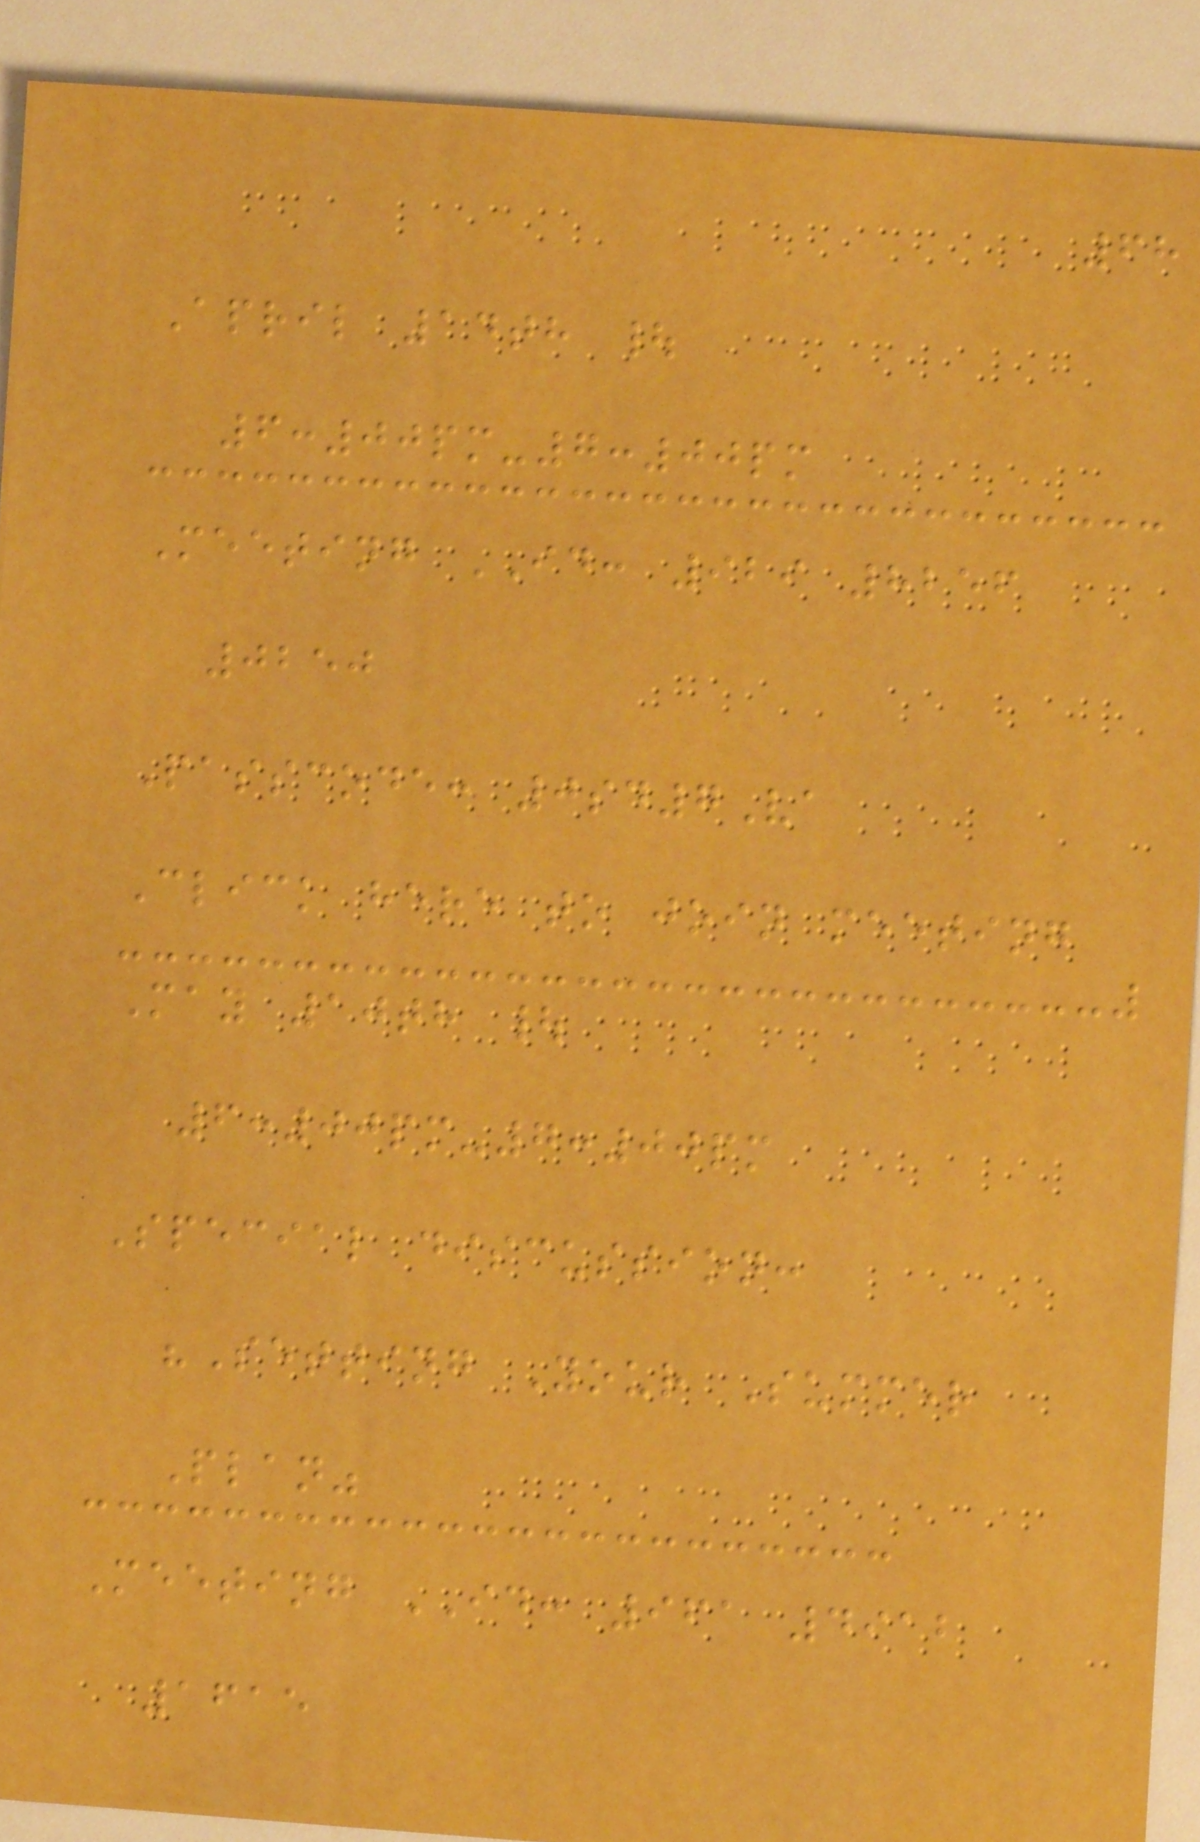68
April 14th |
6:00pm-7:00pm
Meeting ID: 929 8256
0250
Passcode: 0sd7Va
Click here to join meeting
May 10th |
6:00pm-7:00pm
Special discussion:
"Setting Your Summer
Plan"
Meeting ID: 961 4912
1615
